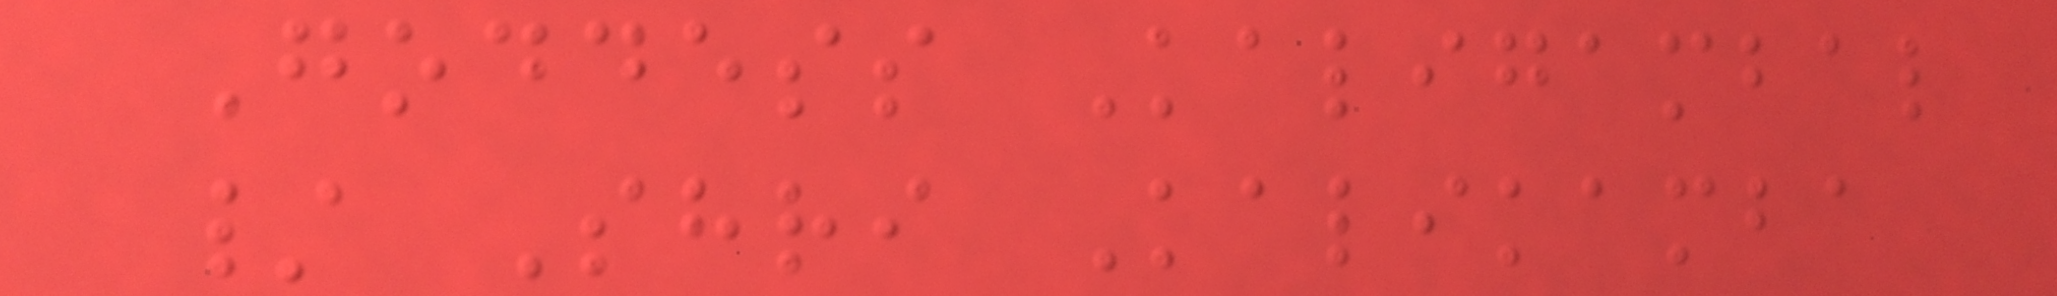Goddess Kaligambal
/ Shri Kalikamba
